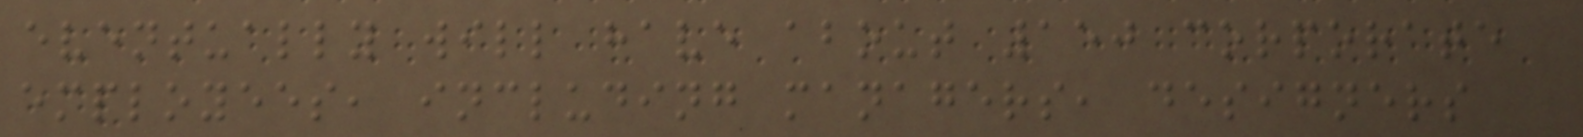eventually will have about 150 corporate
employees, including managers, designers
